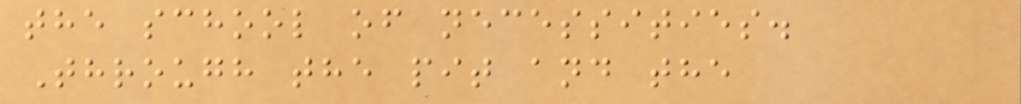the school of necessities.
Through the pit and the
